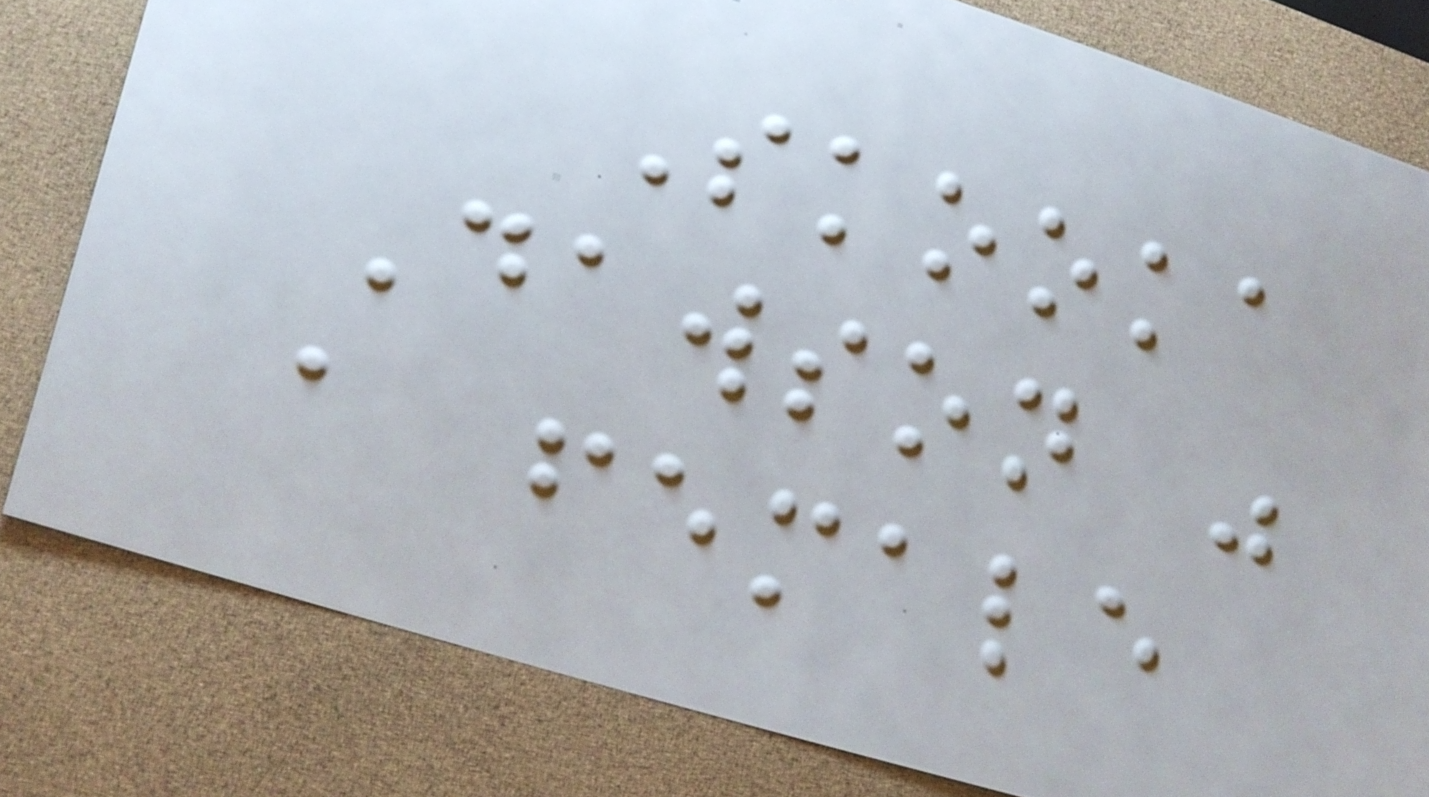Skooka
Dawson was
a female
